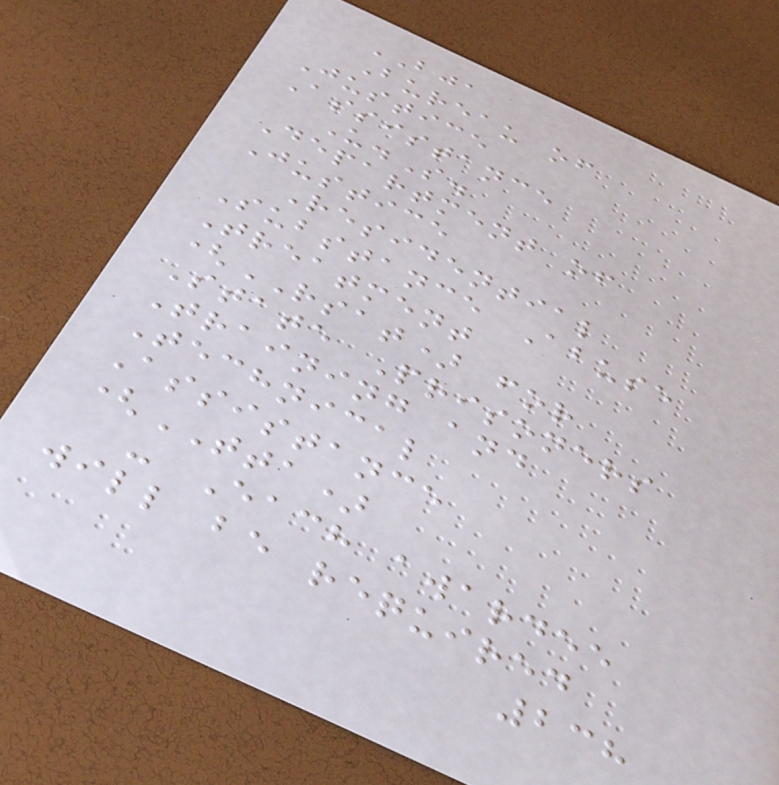BJA
Bureau of
Justice
Assistance
U.S.
Department of
Justice
Residential
Substance Abuse
Treatment
(RSAT) for
State Prisoners
Training and
Technical
Assistance
(TTA)
- Each awardee
will be required
238
